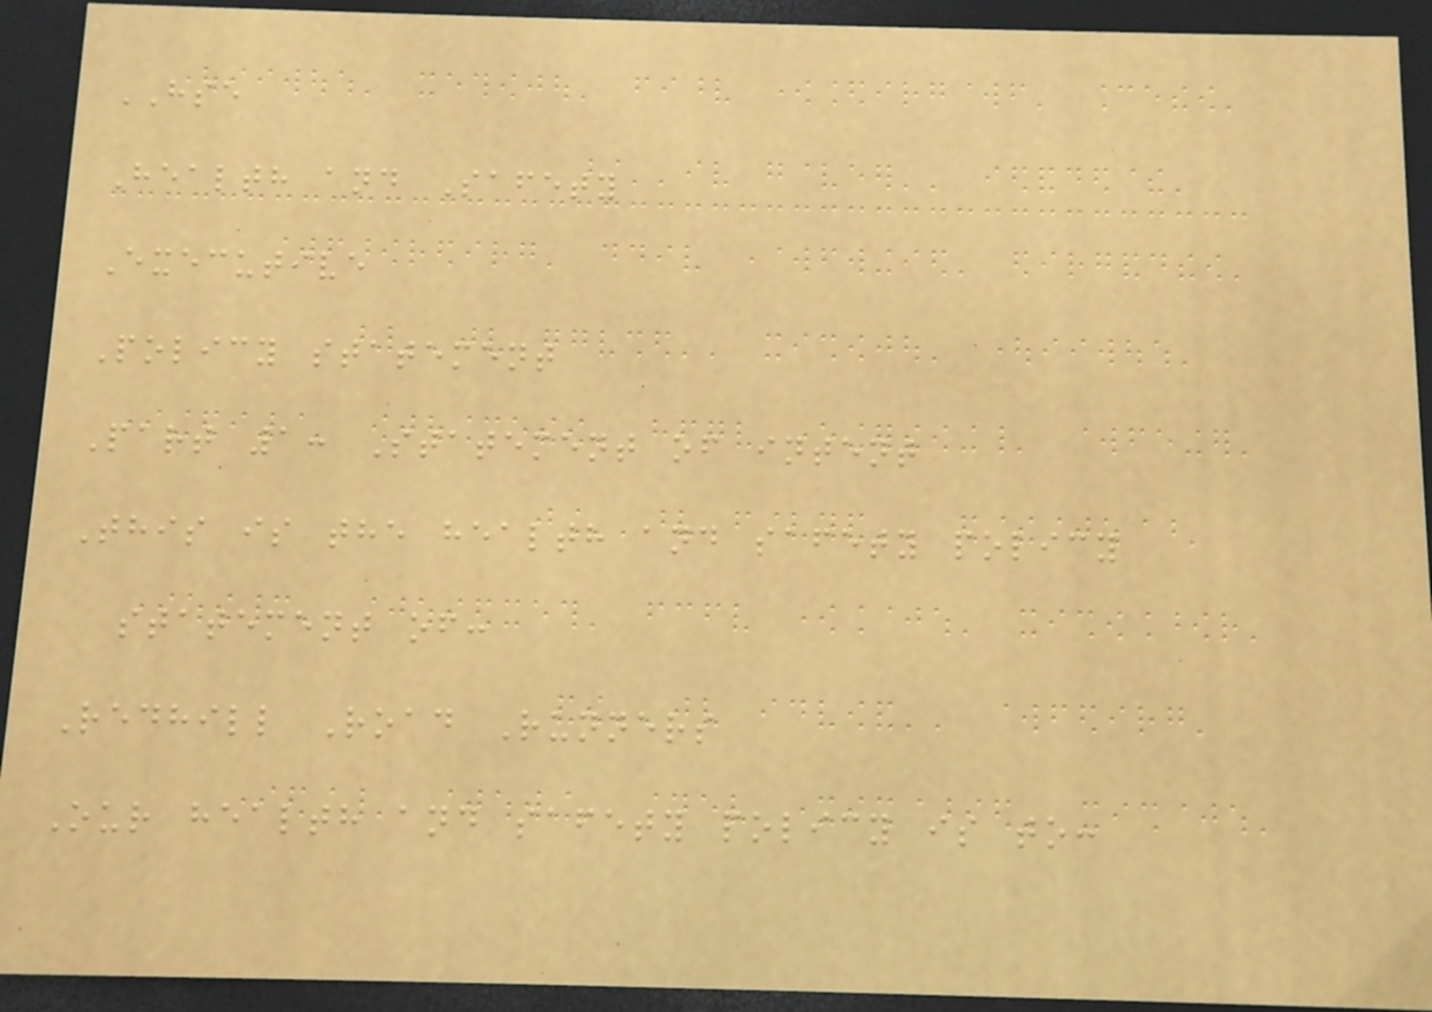HSE
Health and Safety
Executive
Policy statement
Part 1: Statement of intent
This is the health and safety policy
statement of:
Redhill Road Runners
Our health and safety policy is to:
